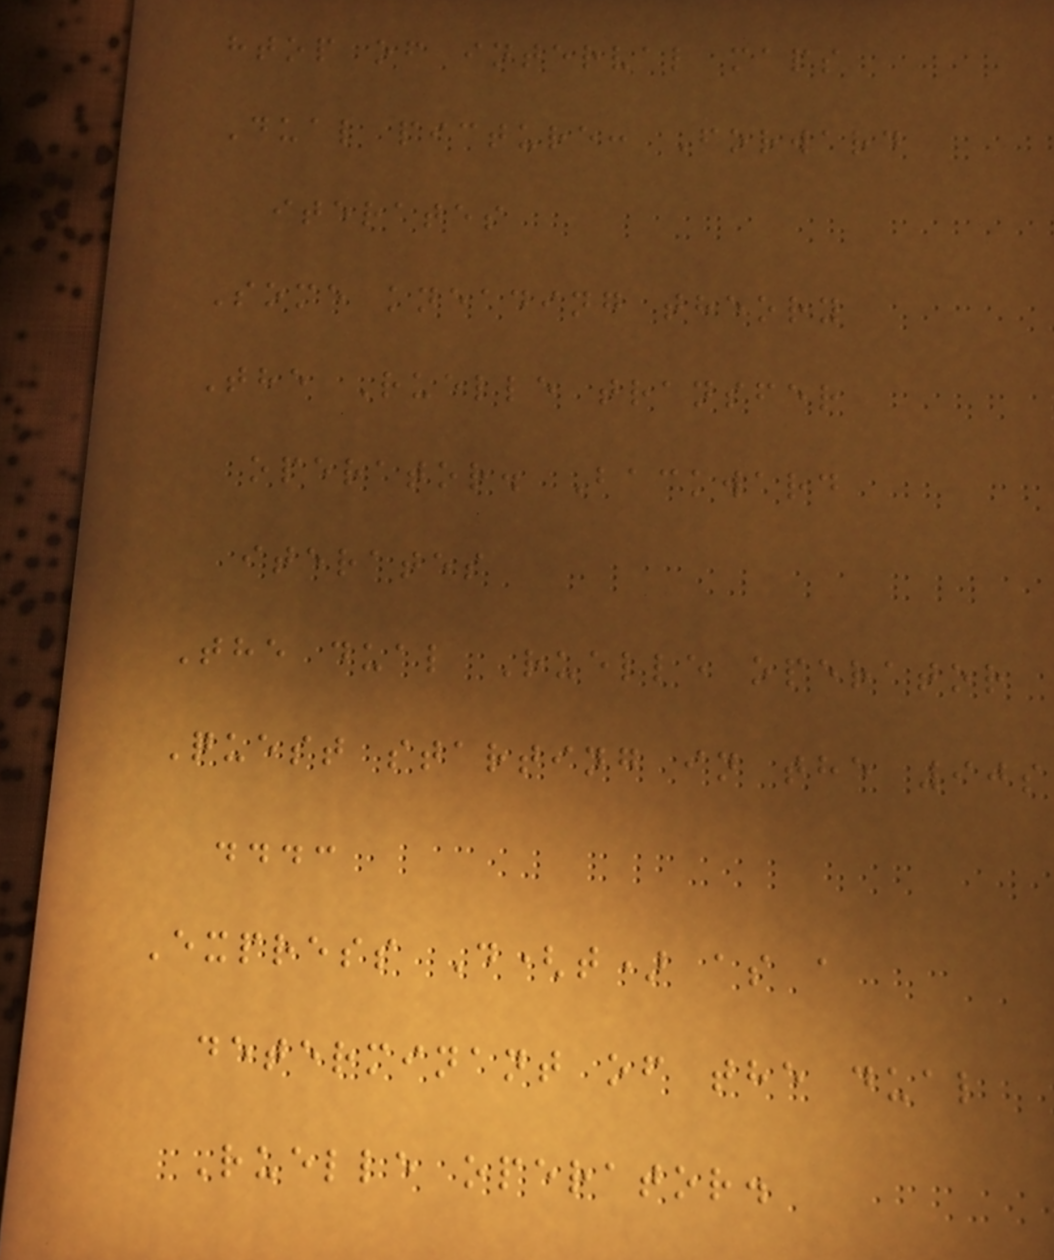htop of interval maps
Dual picture: Forward
iterates
Some kneading theory
The Ruelle transfer
operator. Backward
iterates
The dual Ruelle operator
Quest starting in the 90s
...:
Express D(t) as a
determinant of the dual
Ruelle operator.
